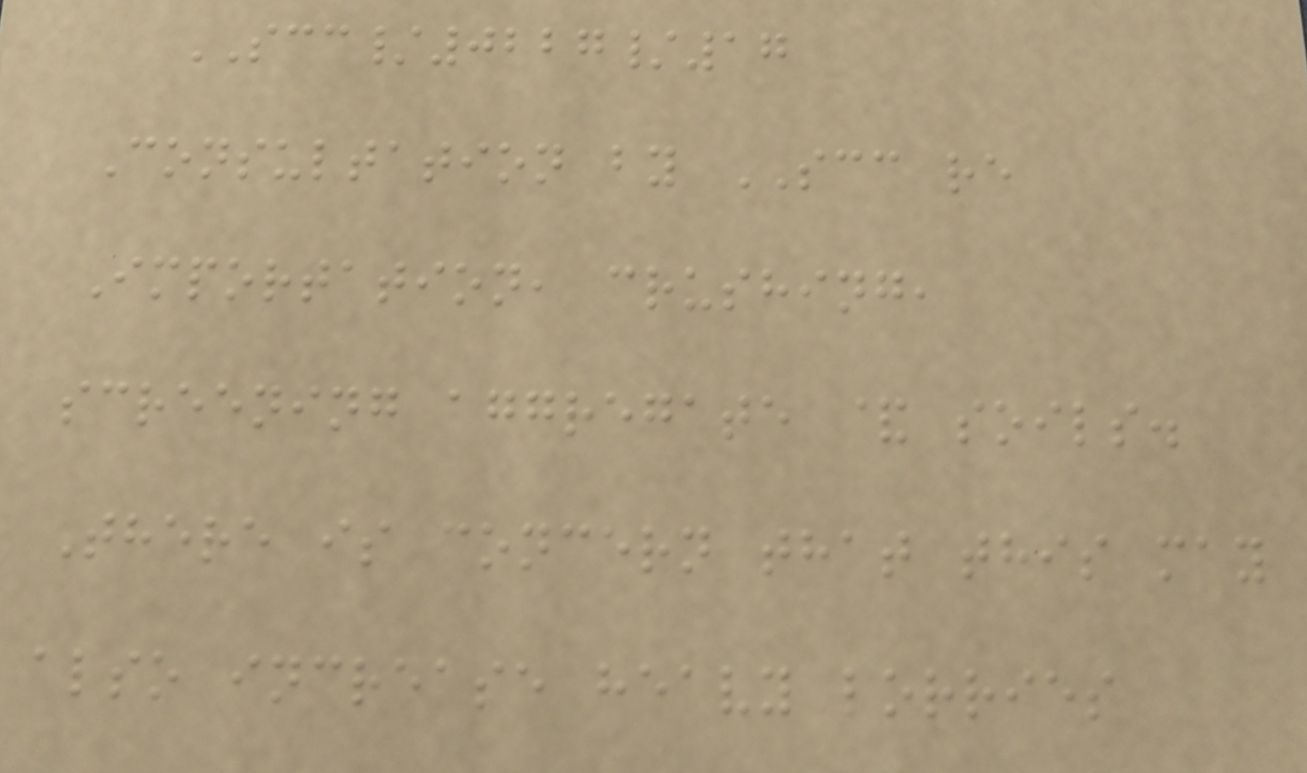SCC/0227/17
Consultation by SCC re
Importation, crushing,
screening aggregate & soils.
There is concern that this may
also increase heavy lorries
